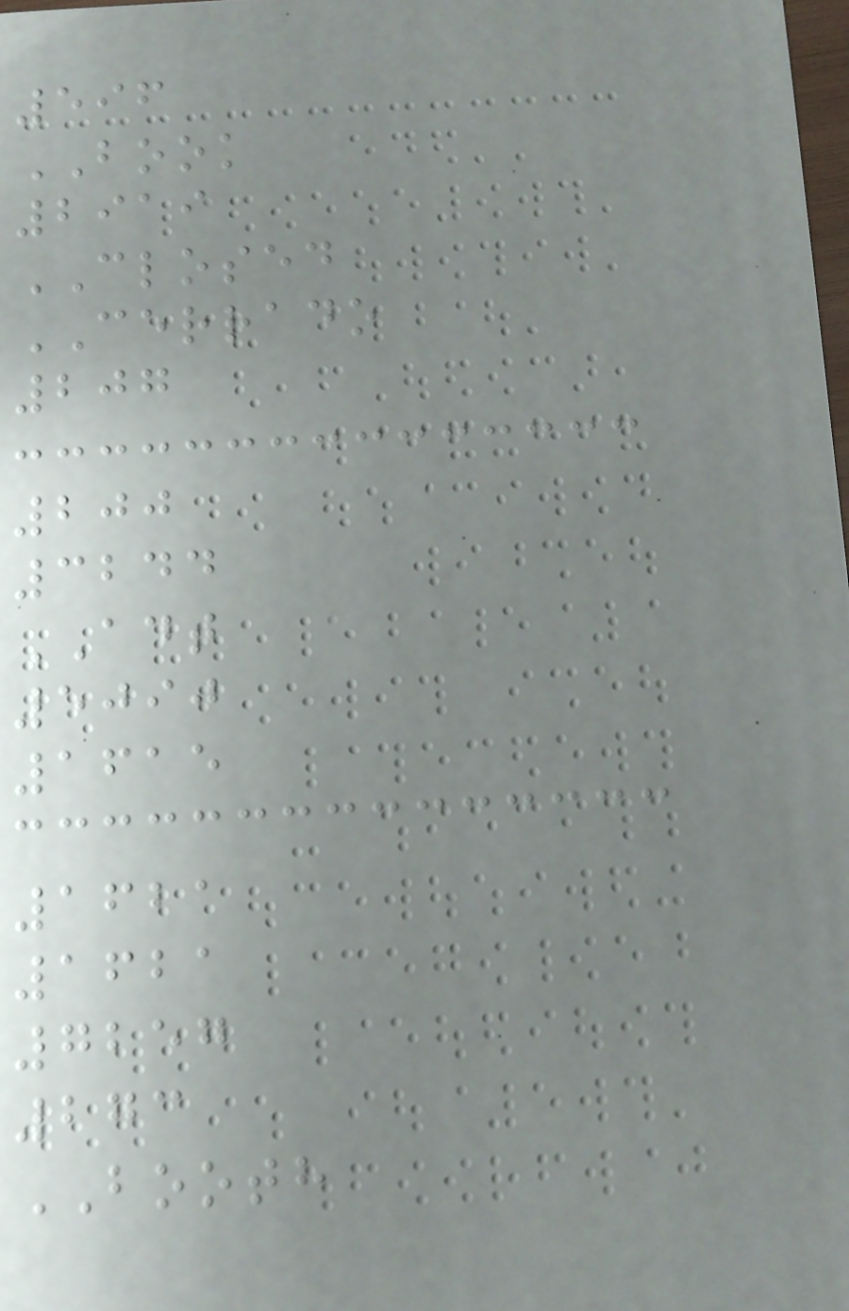596
BOOK
2919
CLOSED
CERRADO
207
200
3244
ADT
5090
1615
1621
1621
7257
273
BOOTH
